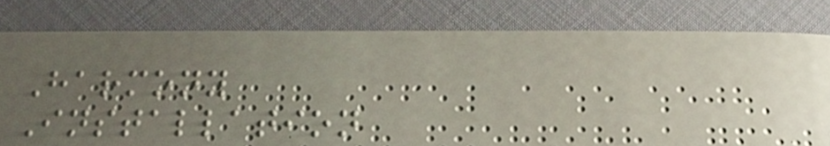Harmony
Installation
